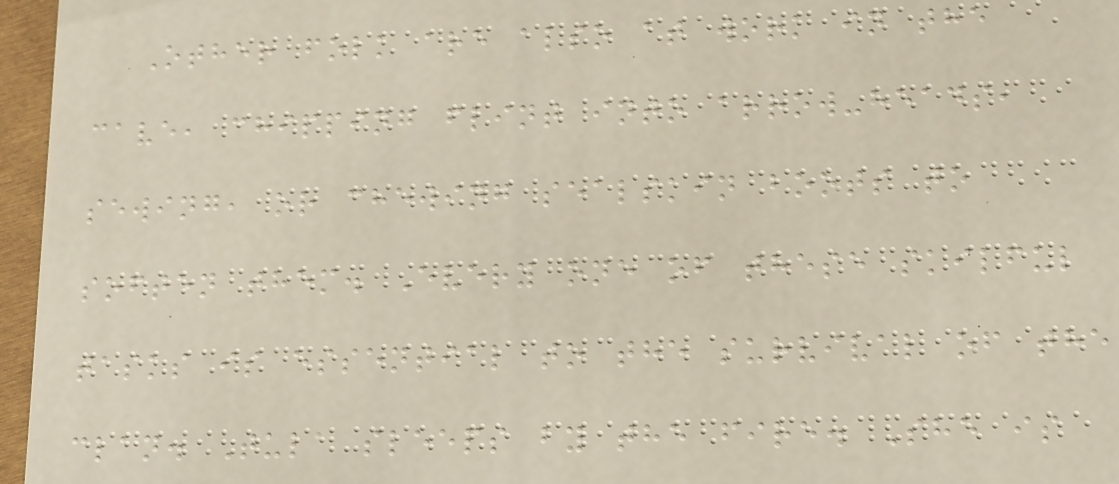Other folk are also at work in the
cave, chipping flint into arrow-heads,
sewing, or chewing sealskin boots to
soften them. Every one of these skilful
tasks is essential to the survival of the
clan. Tula sleeps by the fire. She is
